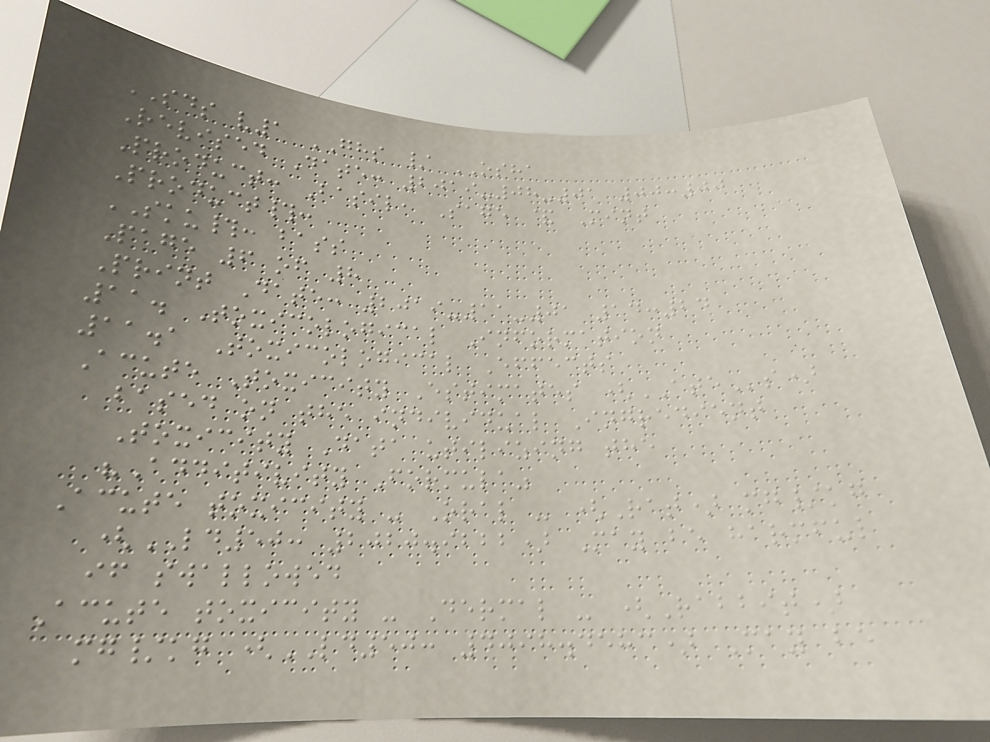SDS v1 GHS / OSHA
Revised Date: 2019-08-01 00:00
Product: Basil, Sage & Mint
Product#:
SKU#: bass
Page 6 of 8
Print Date: 2019-11-01 14:24
11. Toxicological Information
11.1 Toxicological Effects
Acute Toxicity Estimates (ATEs)
based on the individual Ingredient
Toxicity Data utilizing the
"Additivity Formula"
Acute toxicity - Oral - (Rat) mg/kg
(LD50: 2020.9222) May be harmful
if swallowed
Acute toxicity - Dermal - (Rabbit)
mg/kg (LD50: 4098.4583) May be
